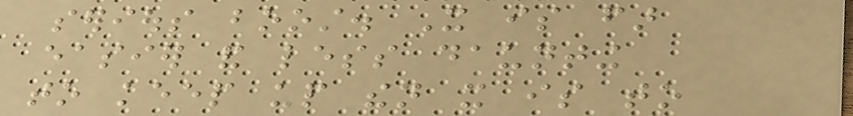serious boost. It is far
easier and less daunting
to keep up then it is to
